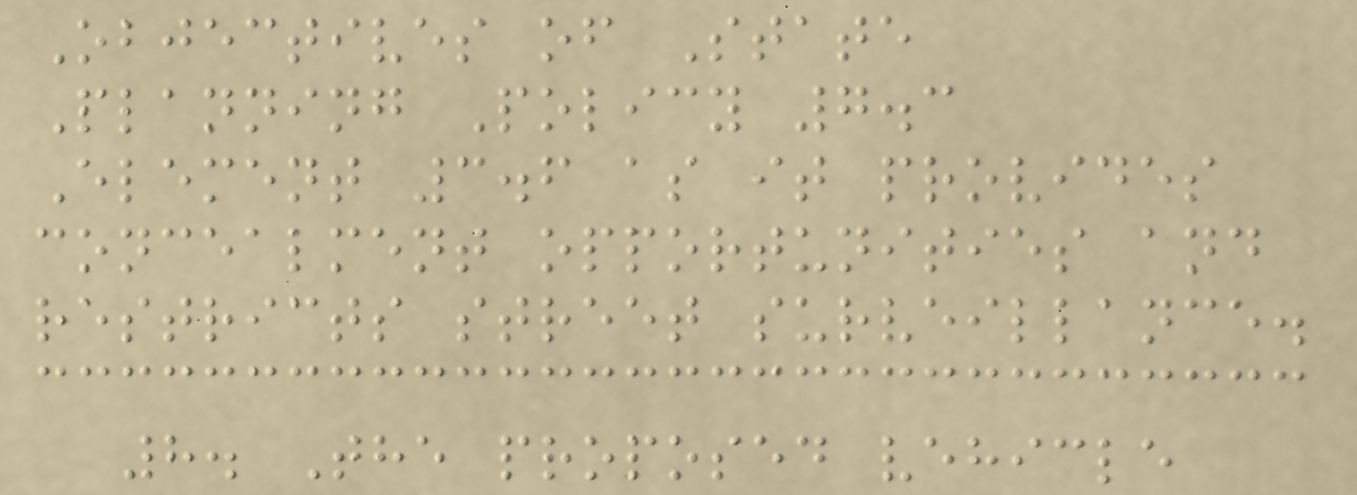Objectives of State
Planning Policy 7.3
Element 3.6 as it provides
concealment opportunities and
restricts street surveillance.
8. The proposed vehicle
